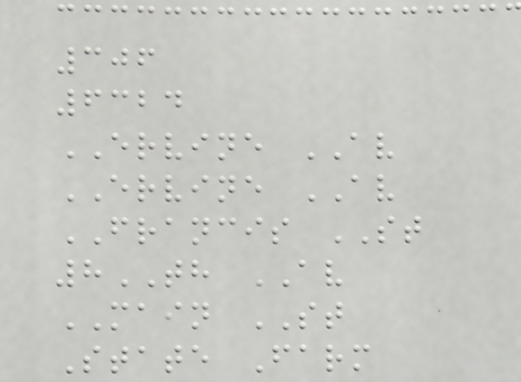306
6324
ERVINE AV
ERVINE AV
FRANCIS ST
8TH AV
MAIN ST
State Farm
